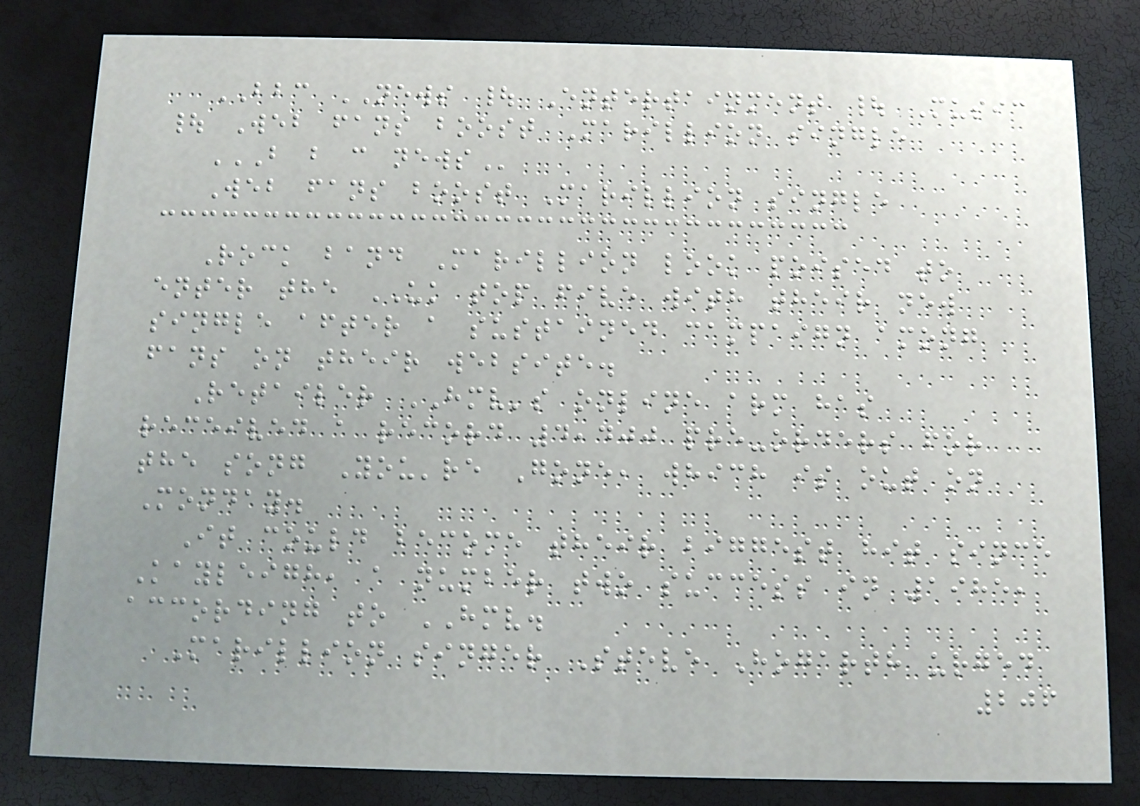BBC NEWS | Entertainment | Music
| Web fans boost Marillion single
B B C NEWS
Web fans boost Marillion single
Rock band Marillion look poised to
enter the UK top five with their new
single after a sustained campaign among
fans on their website.
Retailer HMV's online arm has
received a record 4,400 pre-orders for
the song You're Gone, which is out on
Monday.
It could become their biggest hit since
Kayleigh, a number two success in 1985,
according to HMV.
Marillion singer Steve Hogarth urged
206
